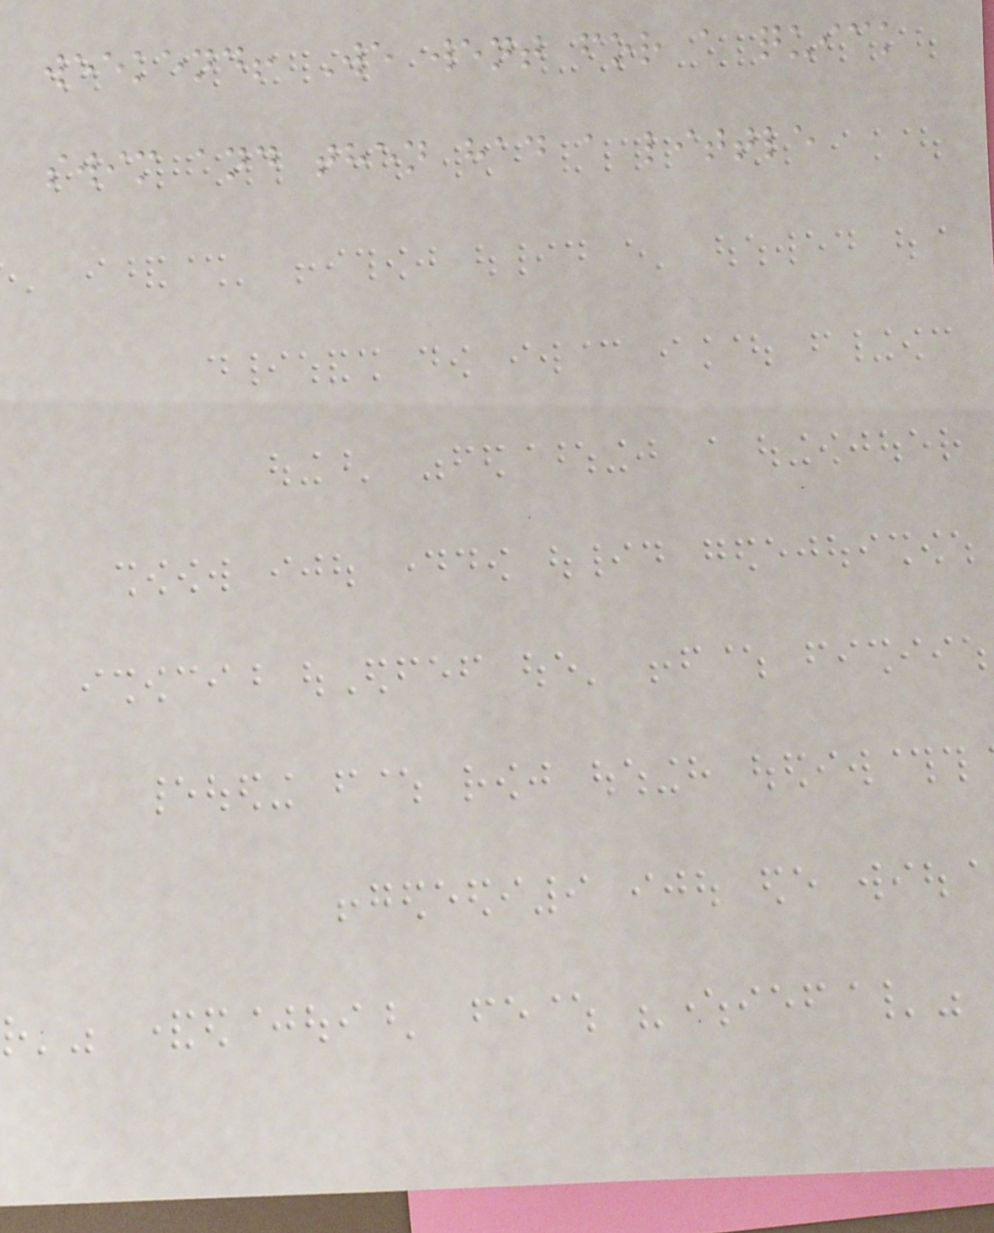weekend! We went for a quick
swim and then had a little
